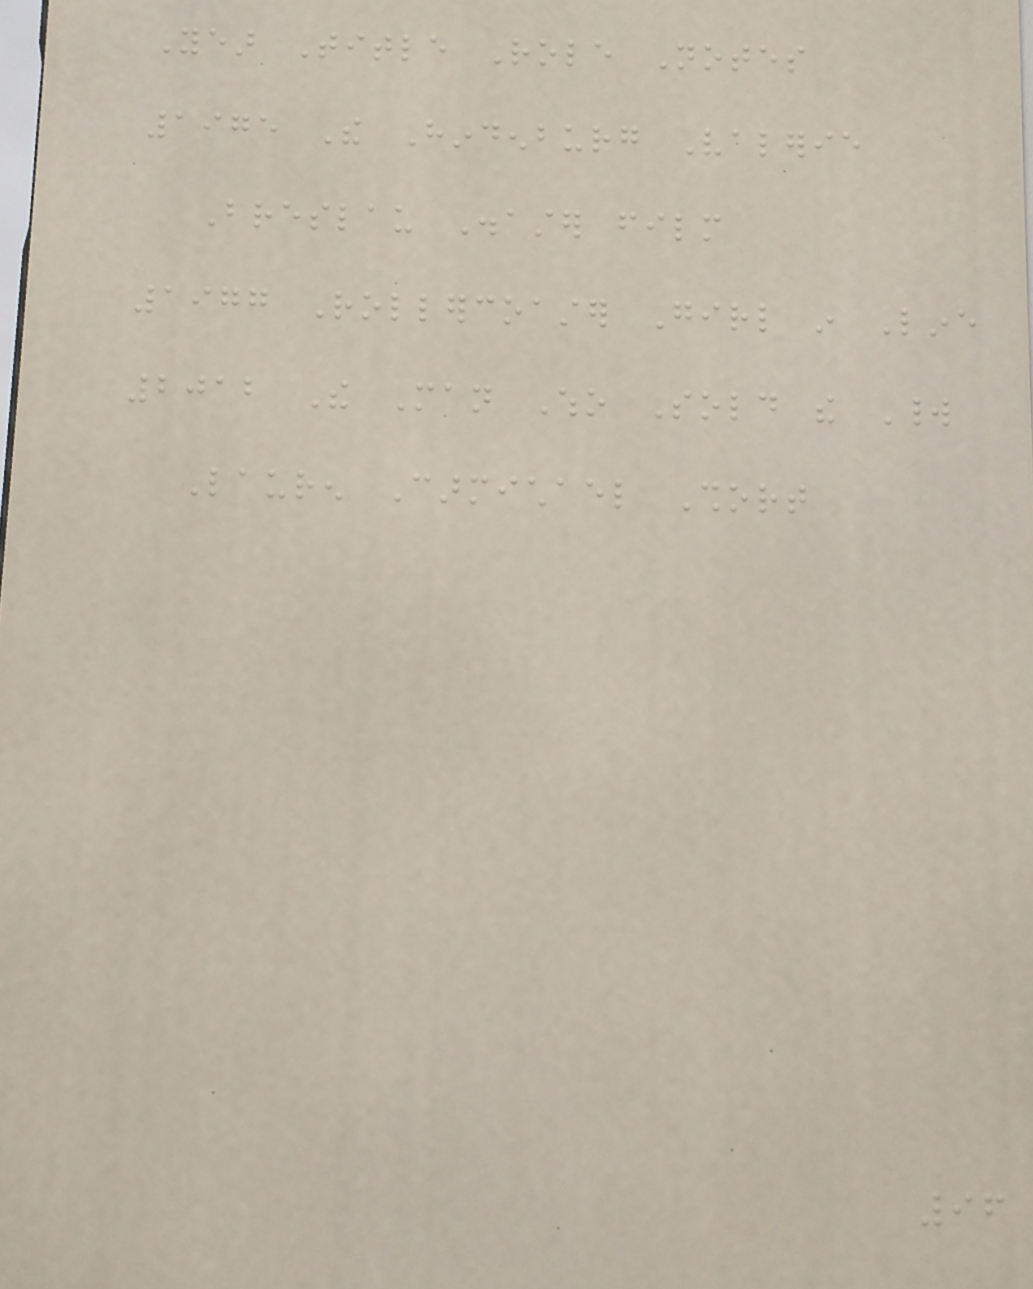Year Title Role Notes
1975 The Hindenburg Valerie
Breslau Disaster film
1977 Rollercoaster Girl in Line
2012 The Man Who Sold the World
Lauren Carmichael Short
96
